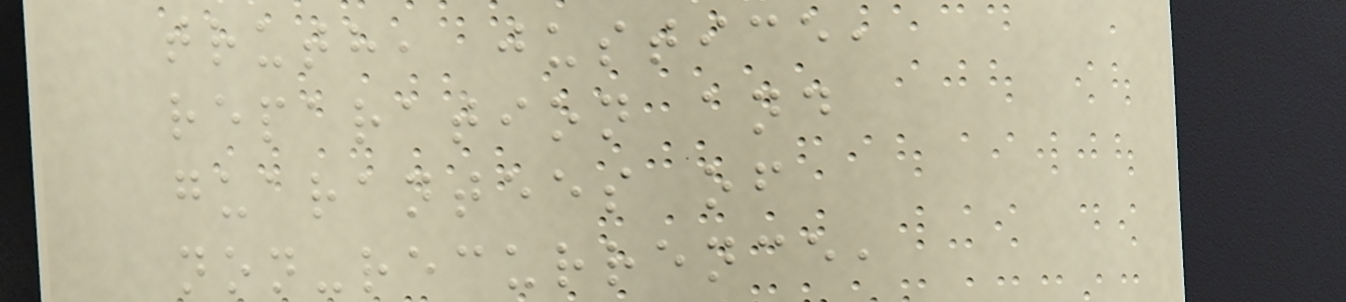truth, justice,
reparation and
guarantees of
non-recurrence,
